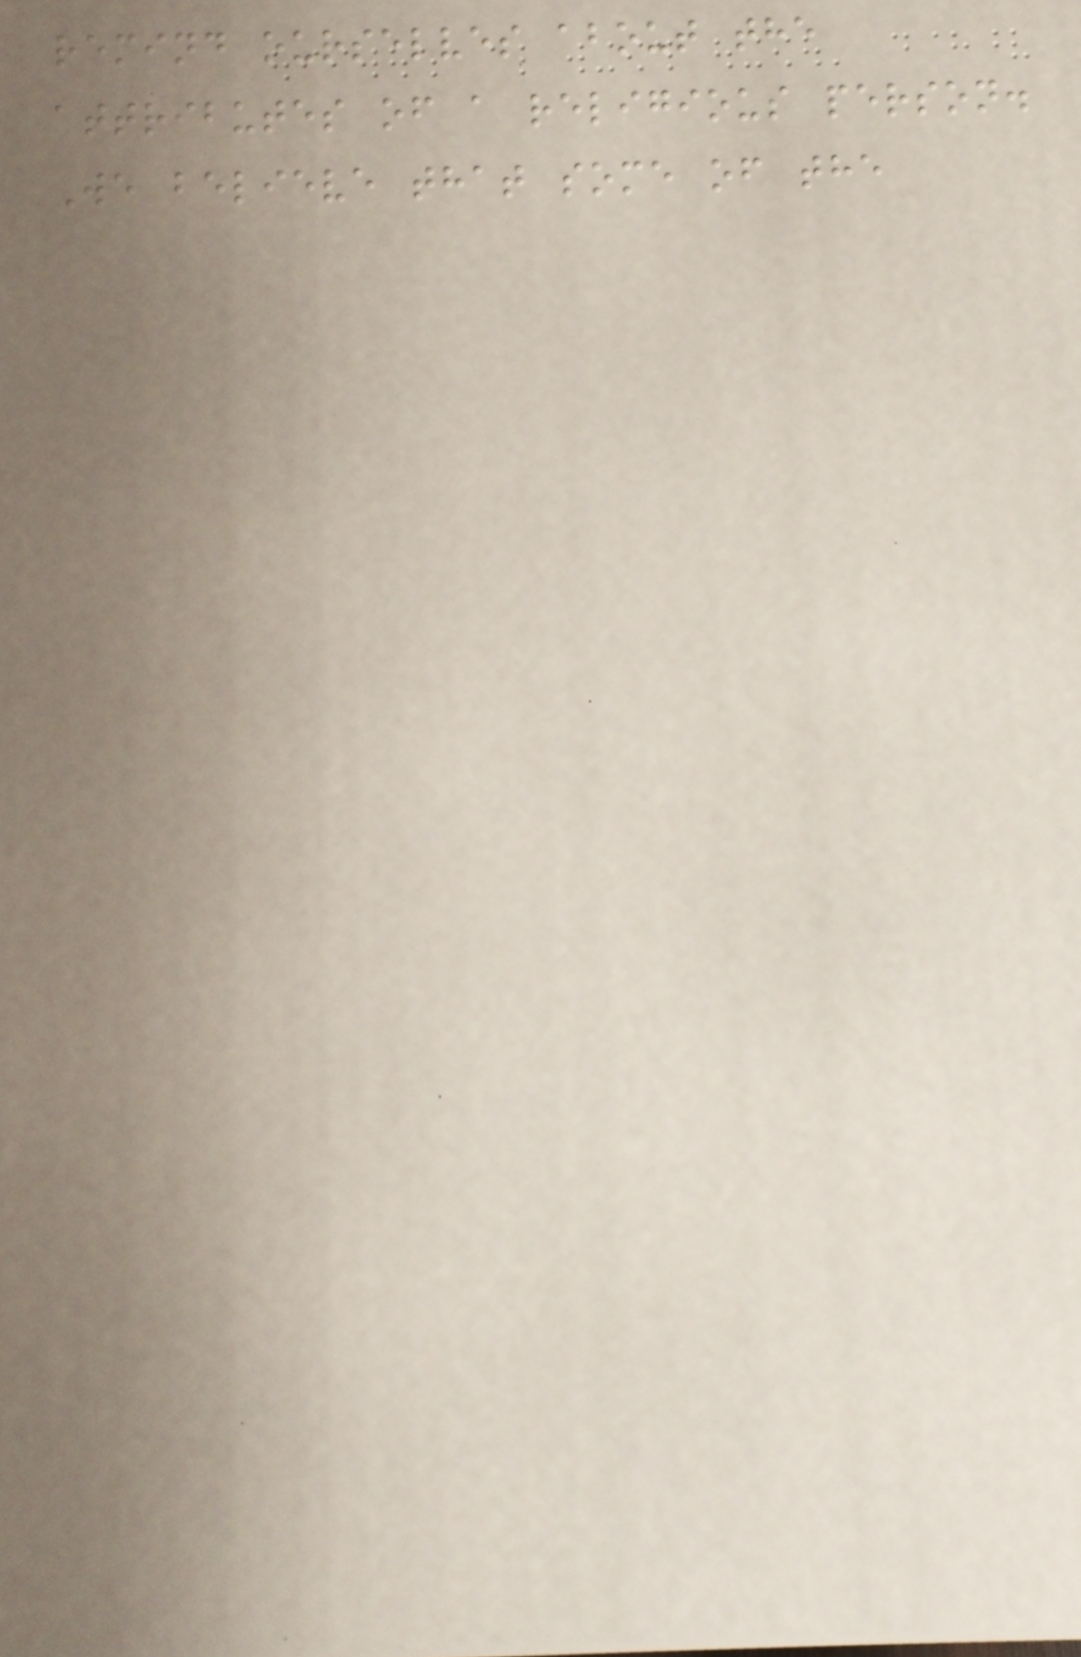remind ourselves about the
attributes of a religious person.
We believe that some of the
